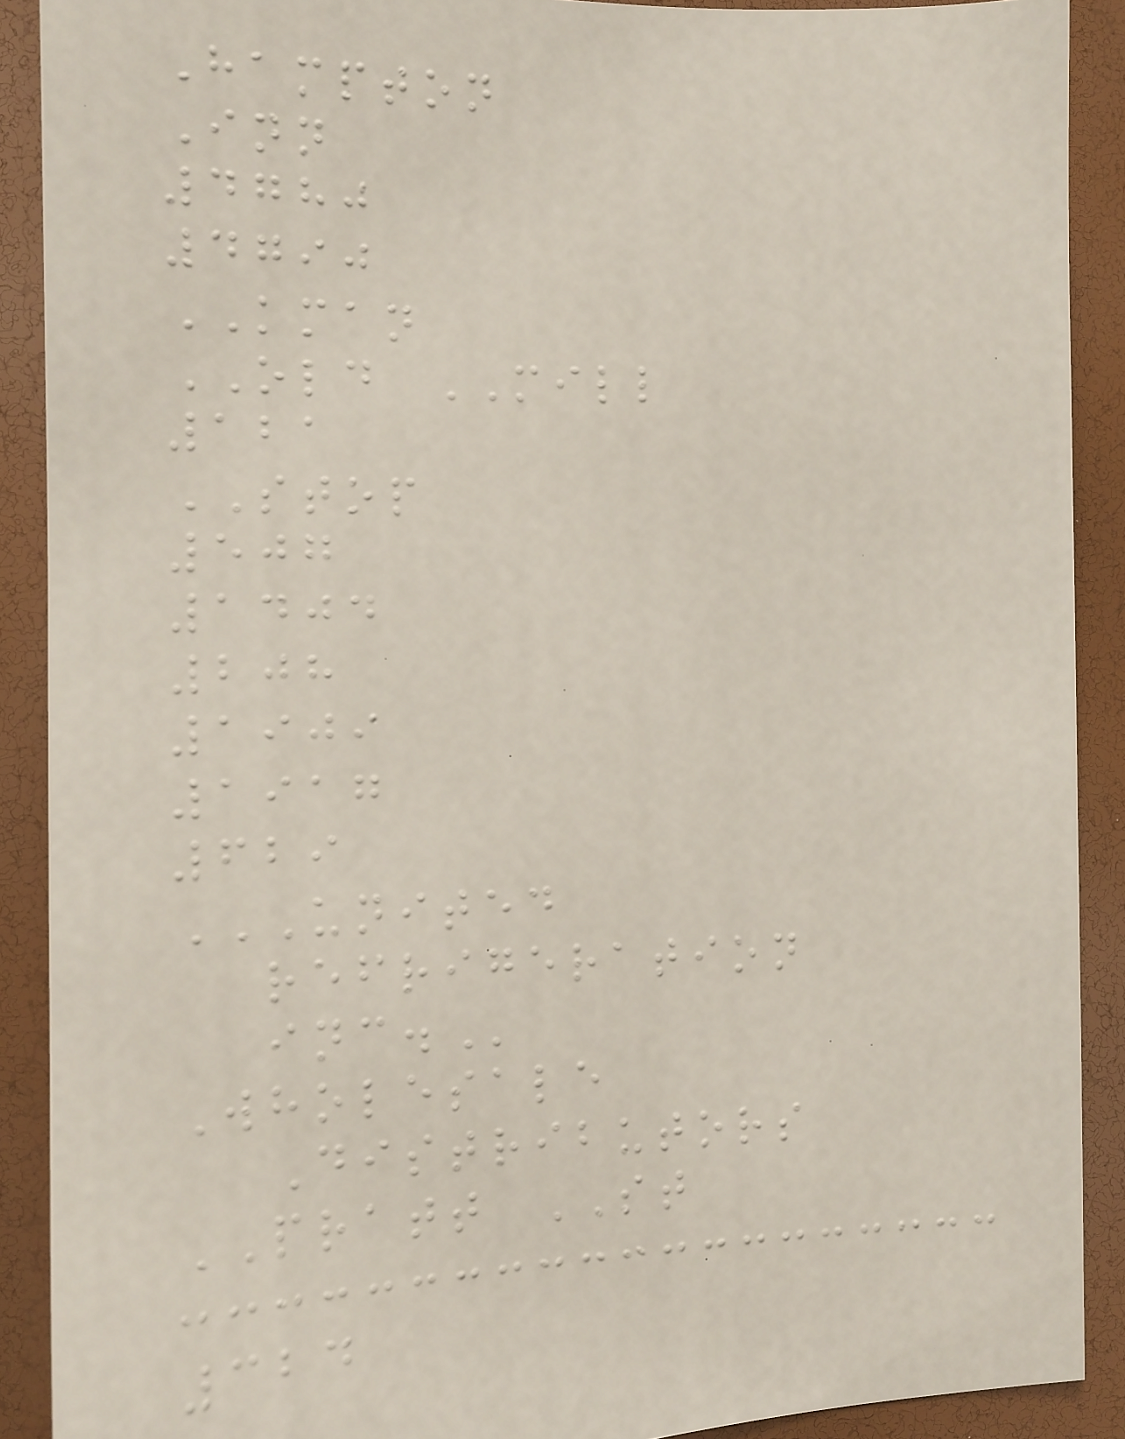Hampton
Inn
4780
4790
KMAN
OLD MILL
121
STOP
507
1404
208
1909
1917
629
UNITED
REFRIGERATION
INC.
Wholesale
Distributors
PRATT ST
324
